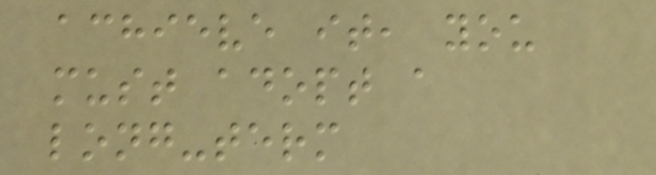achieve it, you
must adopt a
long-term
